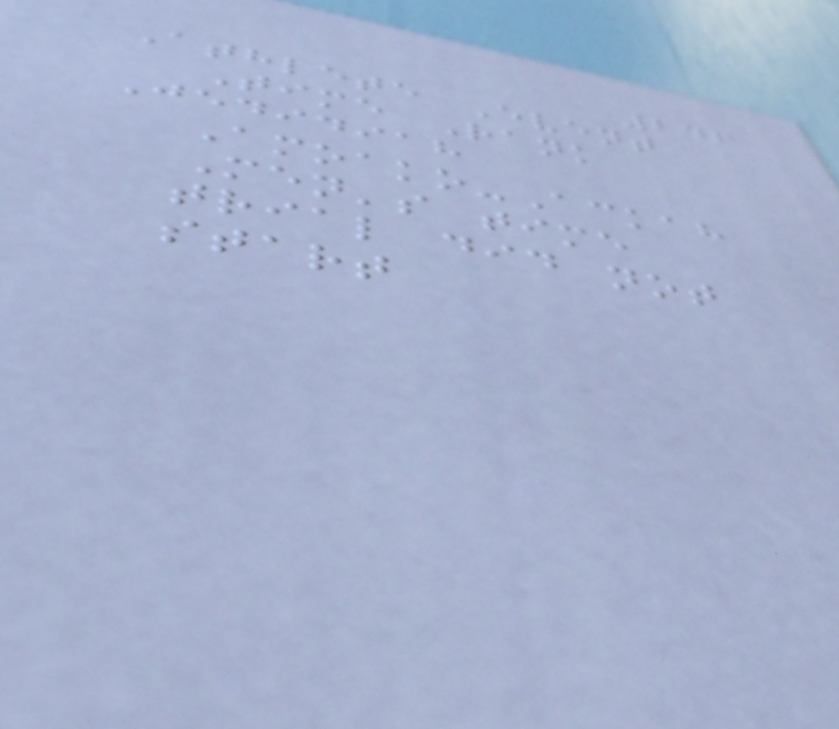246
Athlete Event
Time Rank
Jedidiah
Amoako-Ackah
Men's time
trial did not
start
